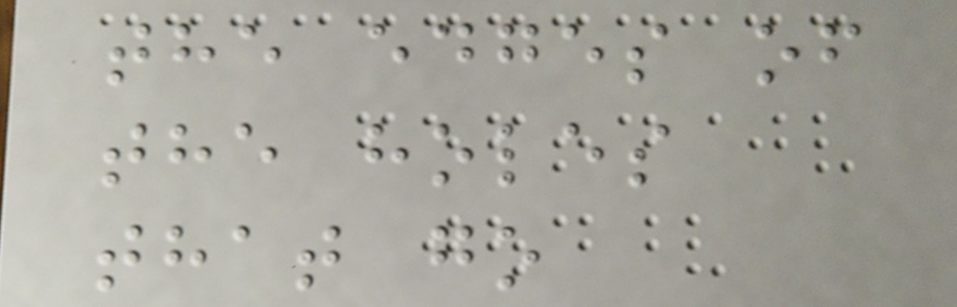the edges of
the holes
that go
